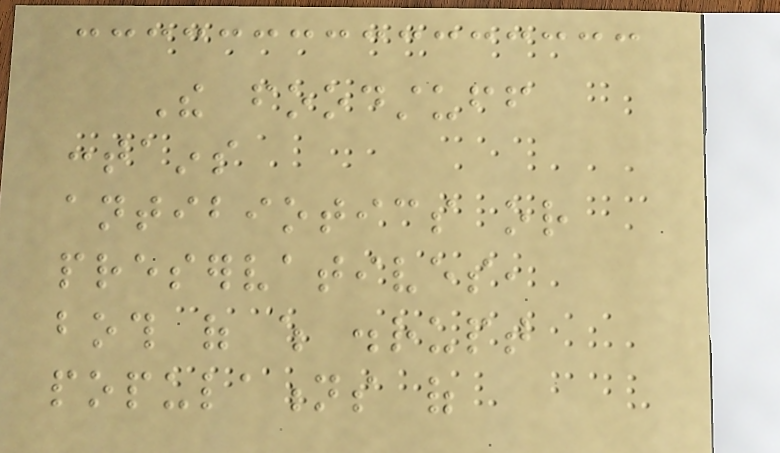The foodstuff
contains
antibiotics or
preservatives,
both of which disrupt
populations of
